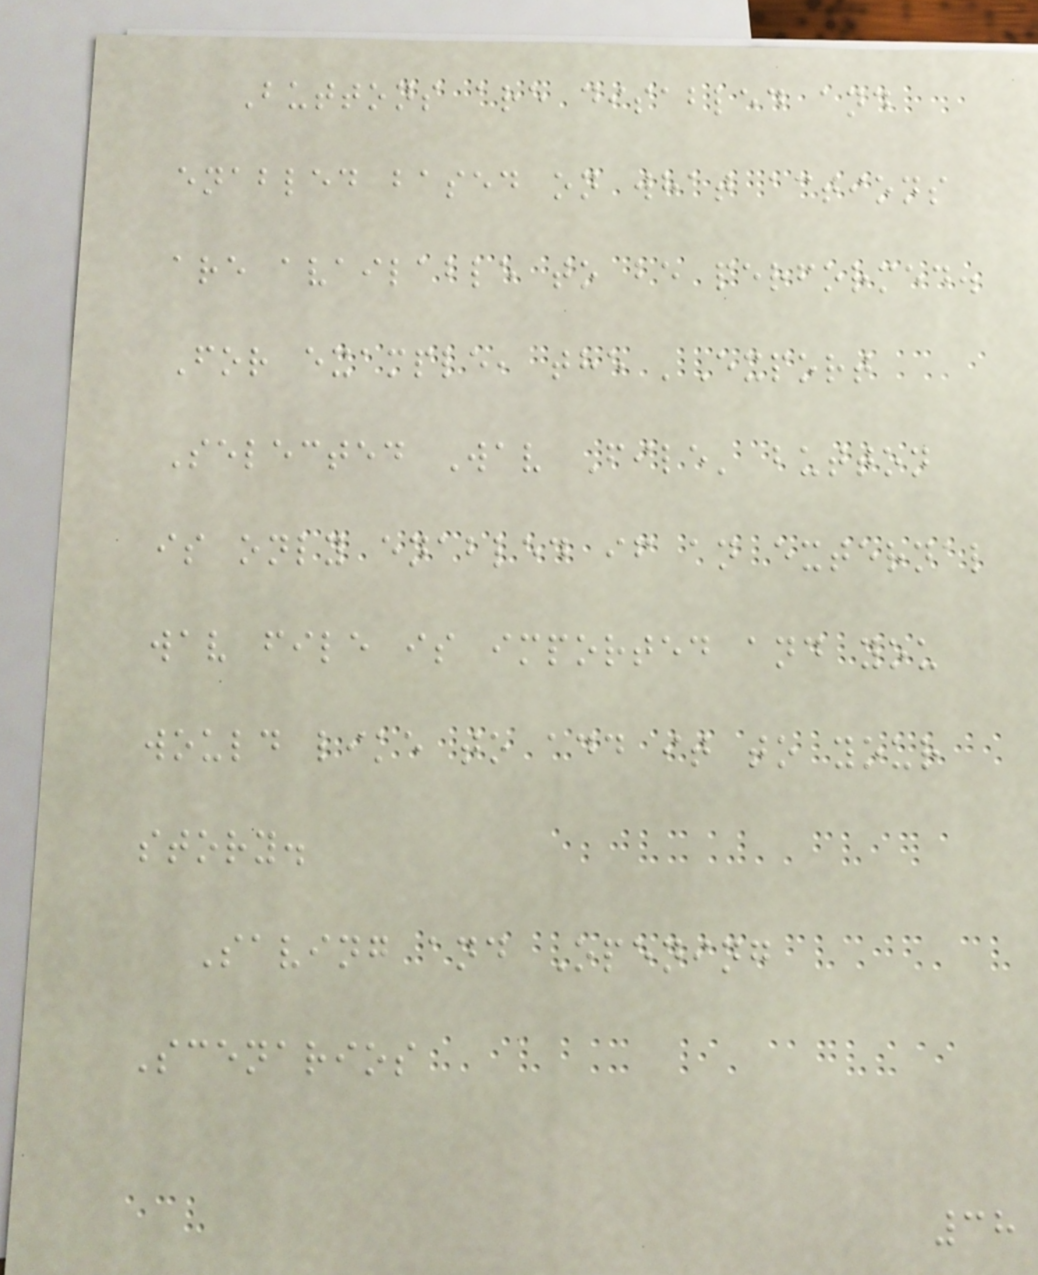Buttons are disabled and
enabled based on what actions
are available to be performed.
For example, the 'Export
Selected Wav File' button
is only enabled if an external
wav file is imported and you
would like to add it to your
story.
Saving and Opening
Scenarios
38
